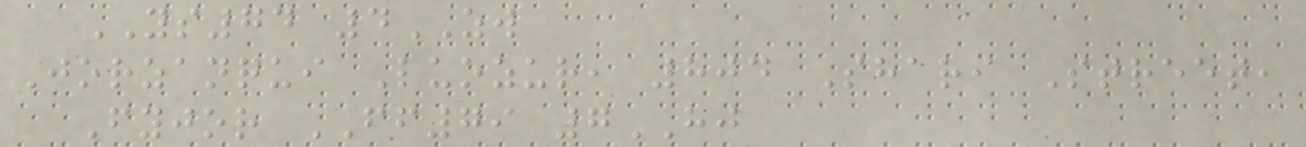YS74 4ZW
Jorzanqui Luozur, 804 Shari Street,
Fyjor FF79 7HJ
